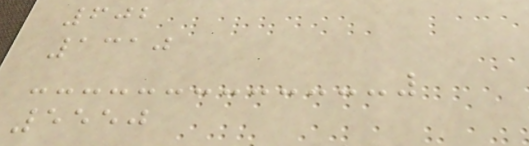602
1310
5550
